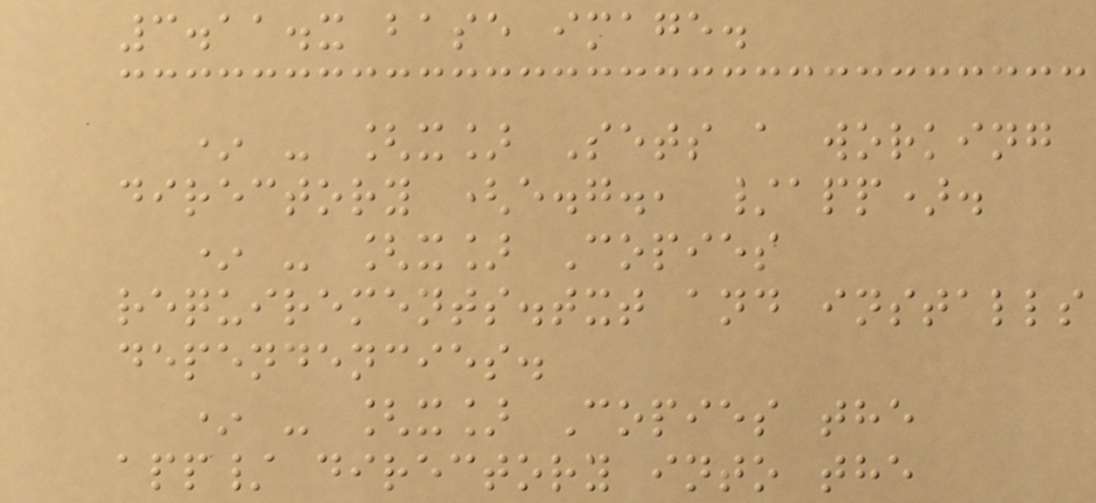3.11.x base image.
* - [x] Sets a working
directory (e.g., /app).
* - [x] Copies
requirements.txt and installs
dependencies.
* - [x] Copies the
app/ directory into the
